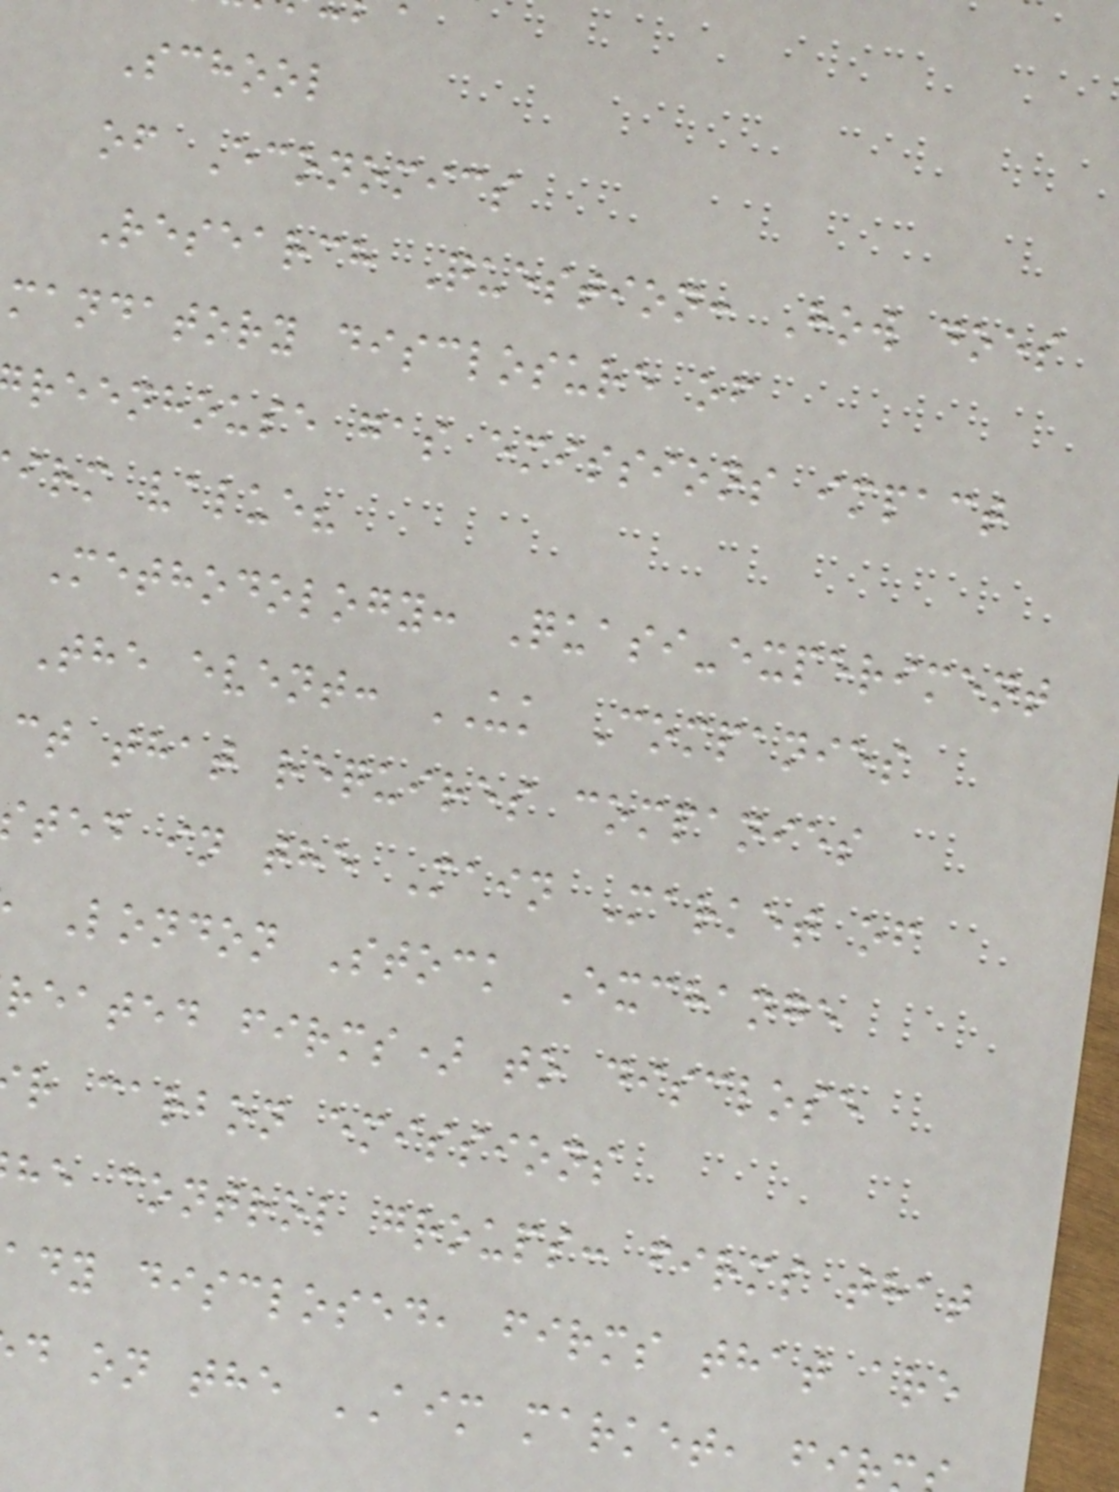School
of Economics
Research Question: How does
mandatory disclosure of
reenhouse gas emissions impact
irm value?
Methodology: Quasi-experiment
The event: UK Companies
ct that requires companies
ted in the Main Market of
London Stock Exchange
reated firms) to disclose
r carbon emissions
he control groups: firms that
ady disclosed, firms that are
d on the AIM market, fir
